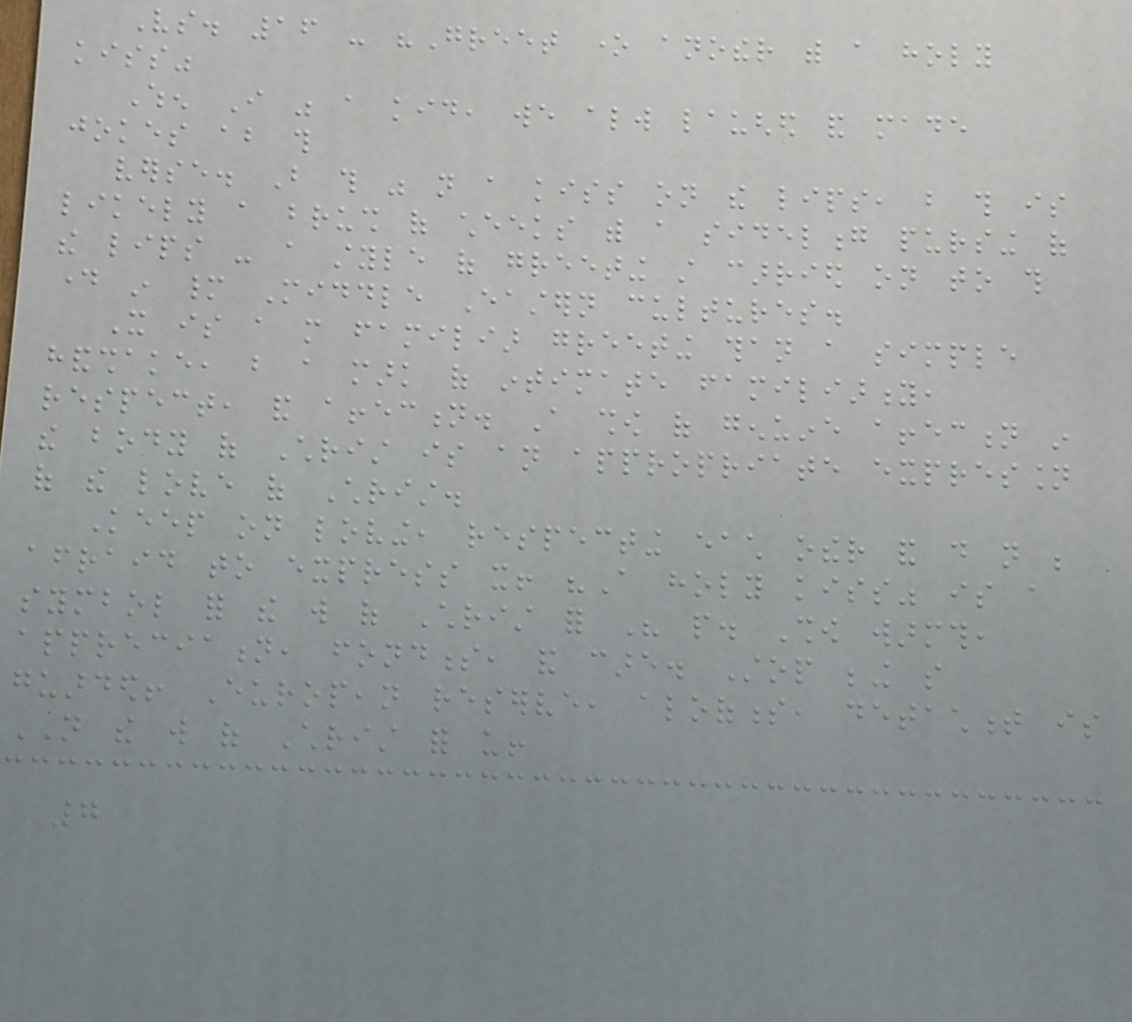Vs. 16 - "Greet one another with a holy
kiss"
When I was a kid, we always laughed and made
jokes about this
verse. But this was not a kiss on the lips, but this is
likely a brush of cheeks with a sidelong pursing of
the lips - a style of greeting still carried on to this
day in many Middle Eastern cultures.
It is a more familiar greeting than a simple
handshake, but a mark of intimate familiarity,
respect, and affection. A show of genuine affection in
the body of Christ is an appropriate expression
of the love of Christ.
Keep on loving, respecting each other and do not be
afraid to express it! "A holy kiss" is a
symbol for the will of Christ for His people. Show warmth,
appreciation, fondness, and care. Stop being so
guarded! European reserve, aloofness, detachment is
NOT the will of Christ for us!
7
